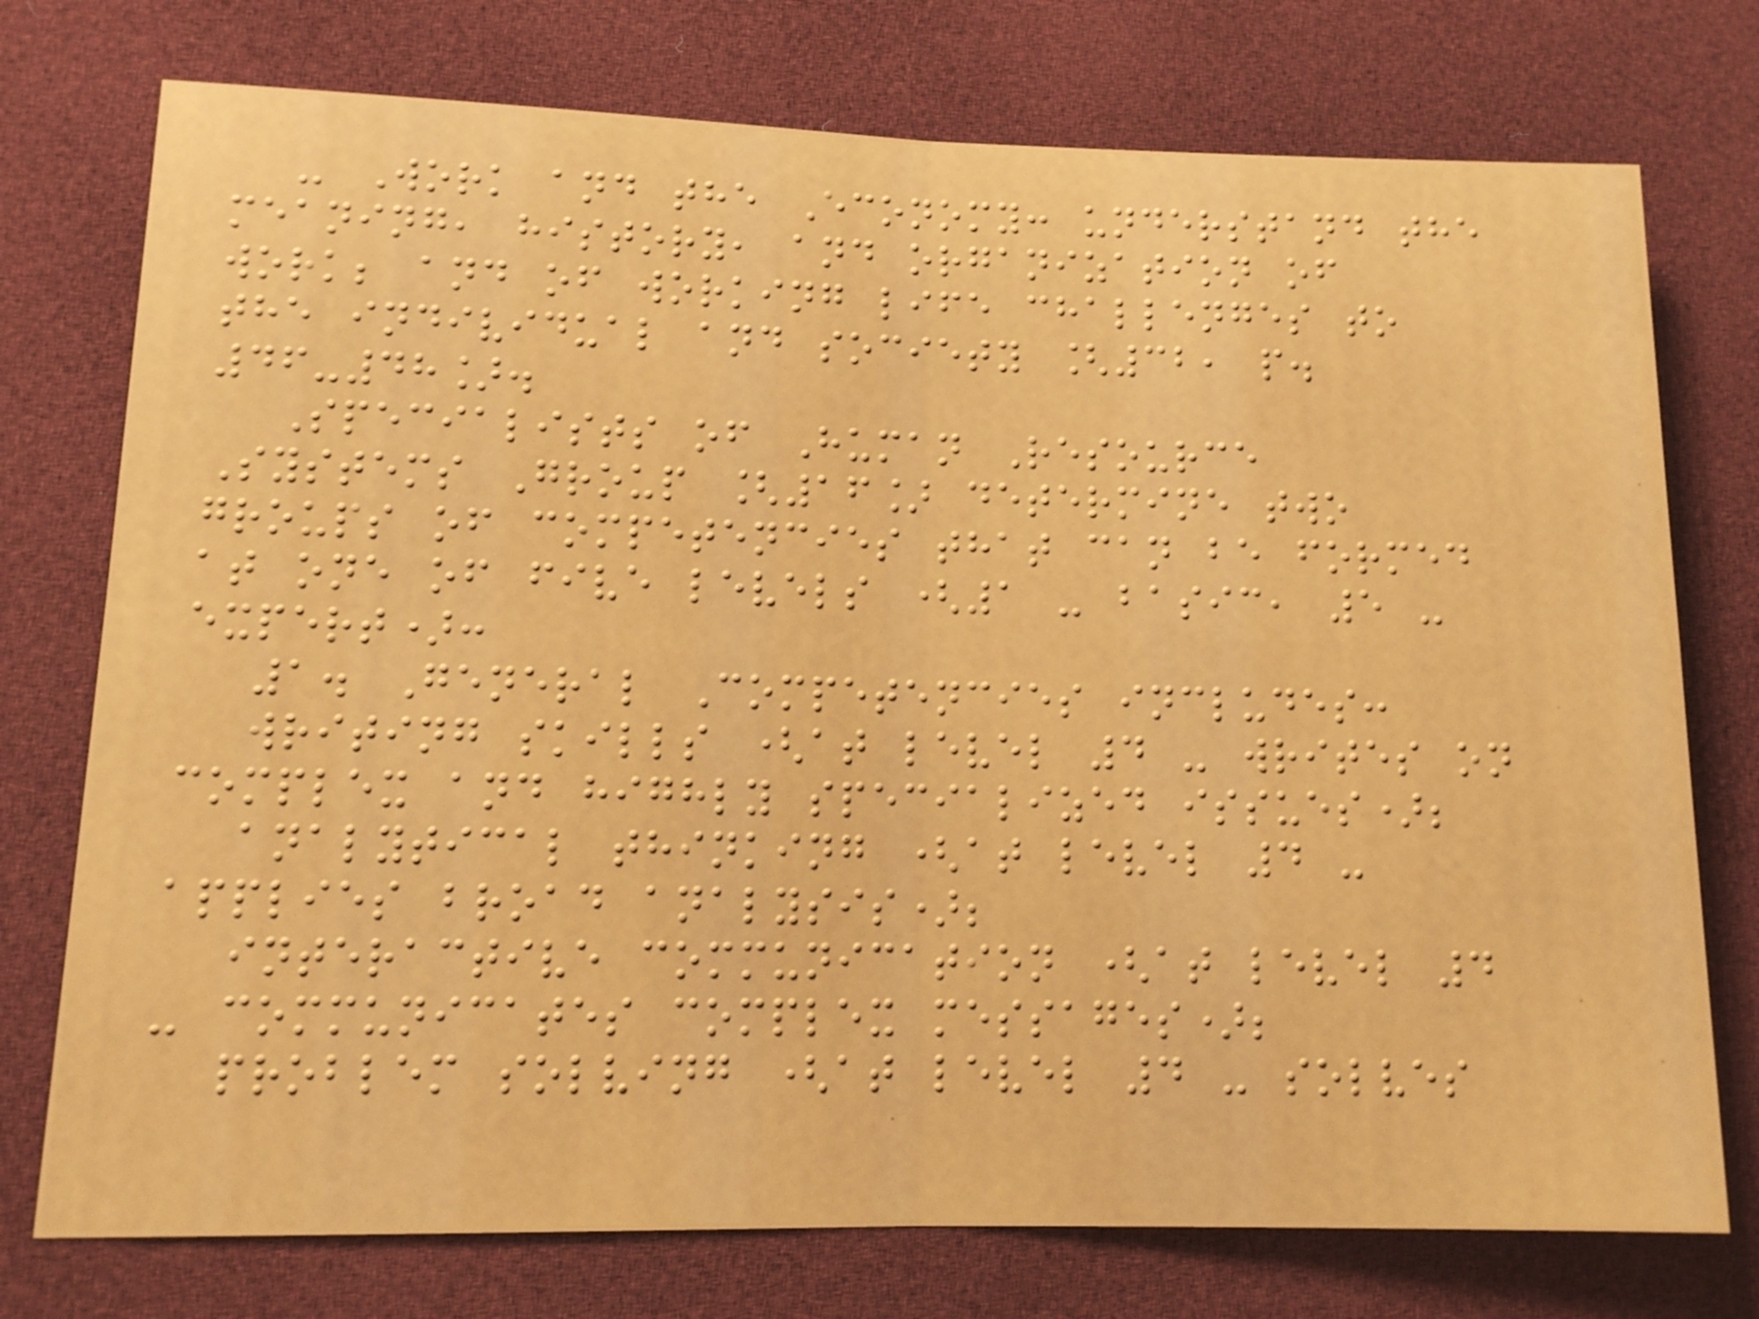- Work and the Economy: understand the
meaning, history, and organization of
work; and of working life challenges to
the individual and society [32, p.
46-48].
Specialists of Human Resource
Systems Group [16] determine two
groups of competencies that can be formed
at one of five levels (1 - basic, 5 -
expert):
1. General Competencies includes:
writing skills (at level 4 - writes on
complex and highly specialized issues);
analytical thinking (at level 4 -
applies broad analysis);
interactive communication (at level 4
- communicates complex messages);
problem solving (at level 4 - solves
